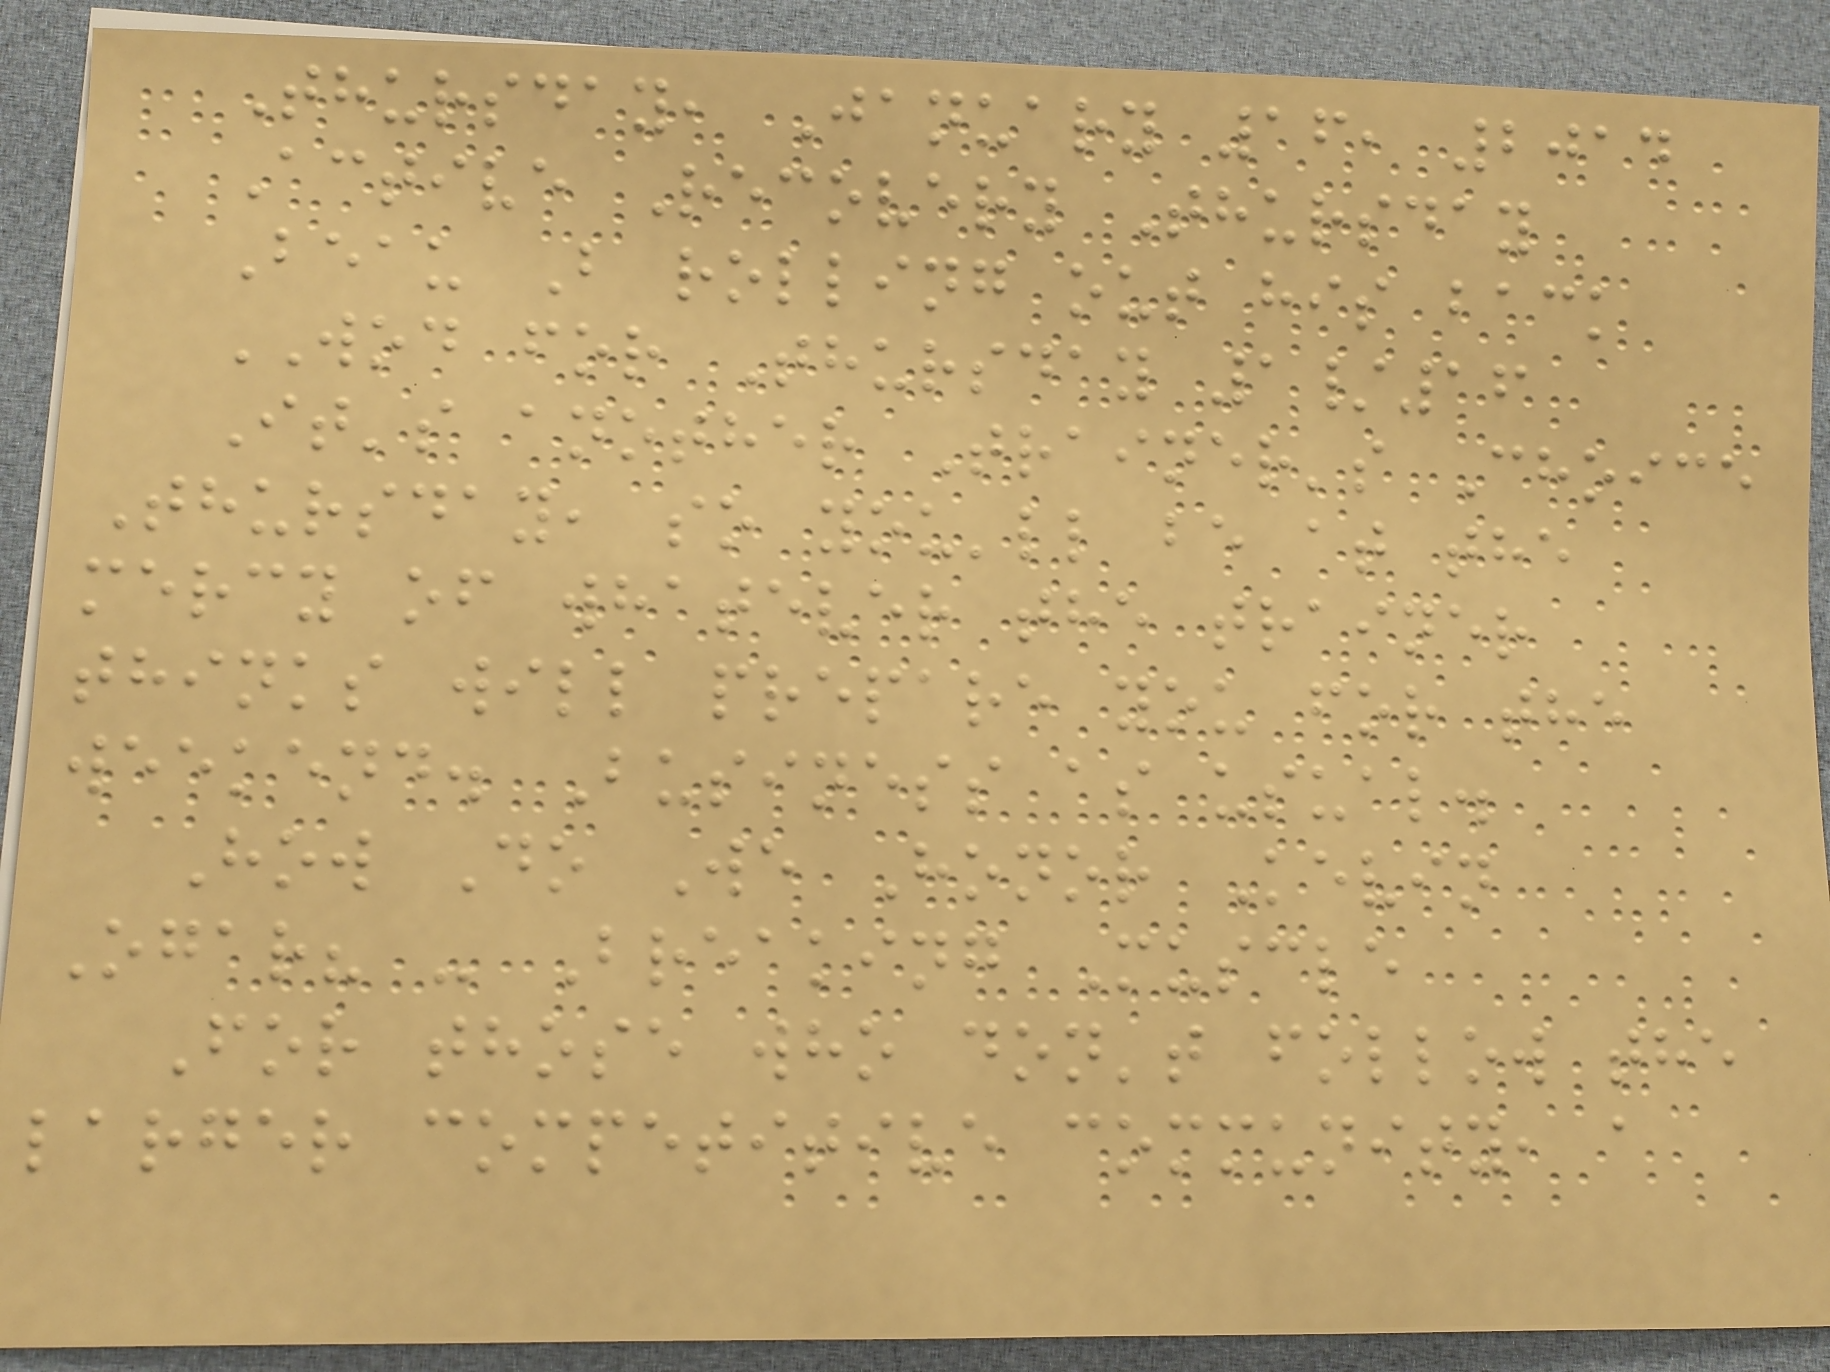Thursday, January 16, 2014
Active Recovery Thursday
Beau B rolling out his back
WOD for Thursday 1/16
It's another Trainer's Choice
Thursday, so you'll be at the
mercy of whatever the trainer
thinks will prepare you for the
weekend. Business as usual.
How Do We Honor Kevin
Ogar? - Breaking Muscle
For those who don't follow the
larger competitive community, a
